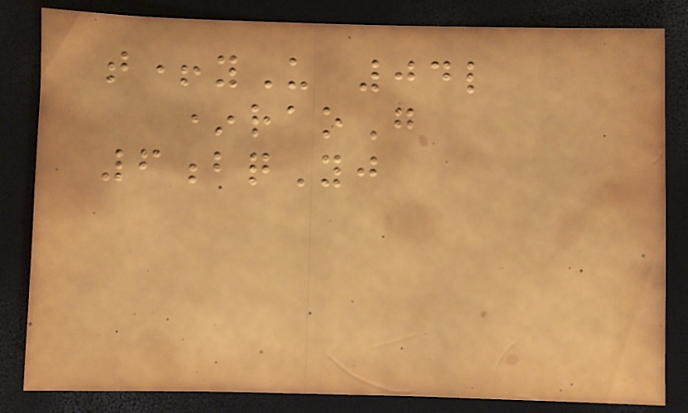t+yU 04l
*raoG
6bqYj
